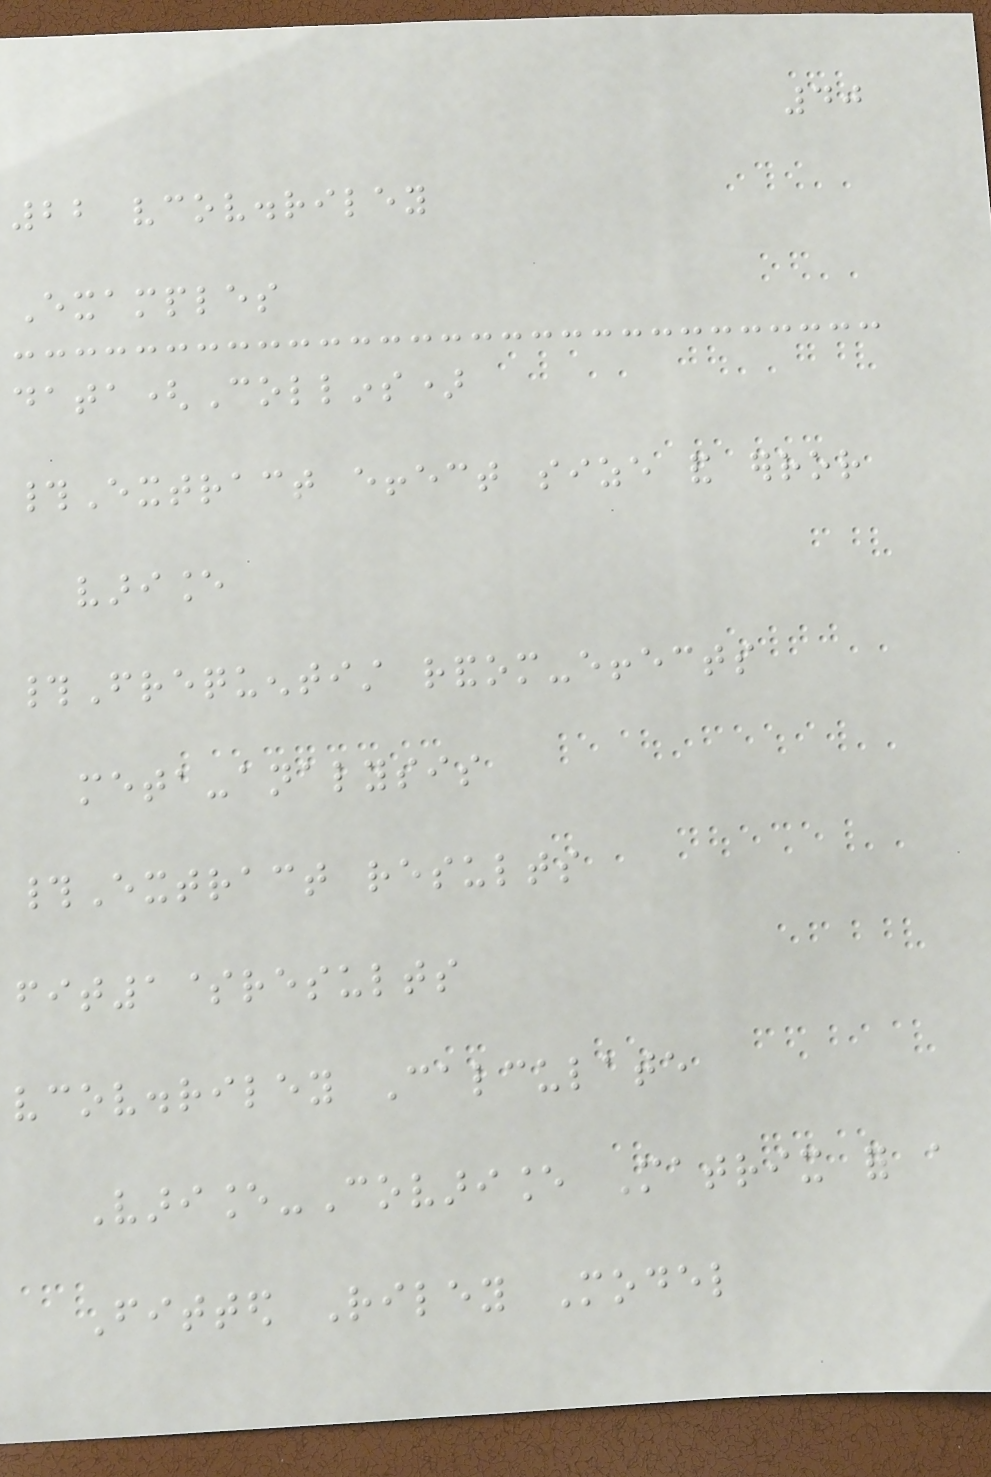40
22 vcov.riley
Examples
data(Collins)
#Extract effect size and error
variance
#Frequentist random-effects
meta-analysis
#Extract results
fit1$results
vcov.riley Calculate
Variance-Covariance Matrix for a
Fitted Riley Model
